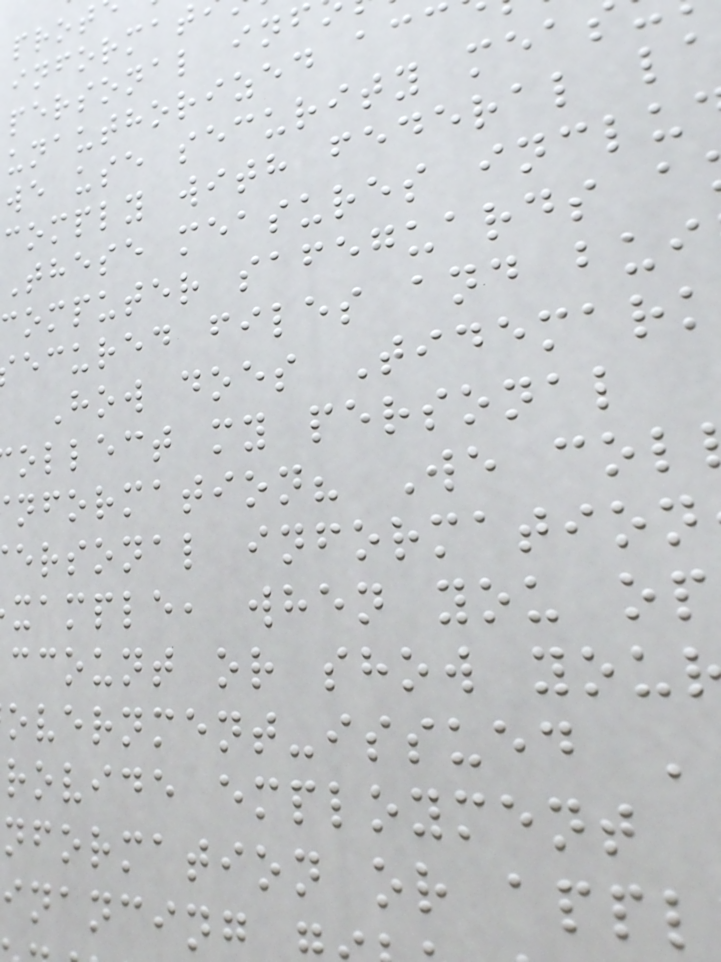informat
personal inf
unauthorized acc
we use security mea
comply with federal l
These measures inclu
omputer safeguards a
ecured files and bui
How does Tidemark
ollect my personal
nformation? We col
ersonal information
xample, when you op
ccount or show you
overnment-issued
rovide employment
nformation or appl
inancing
